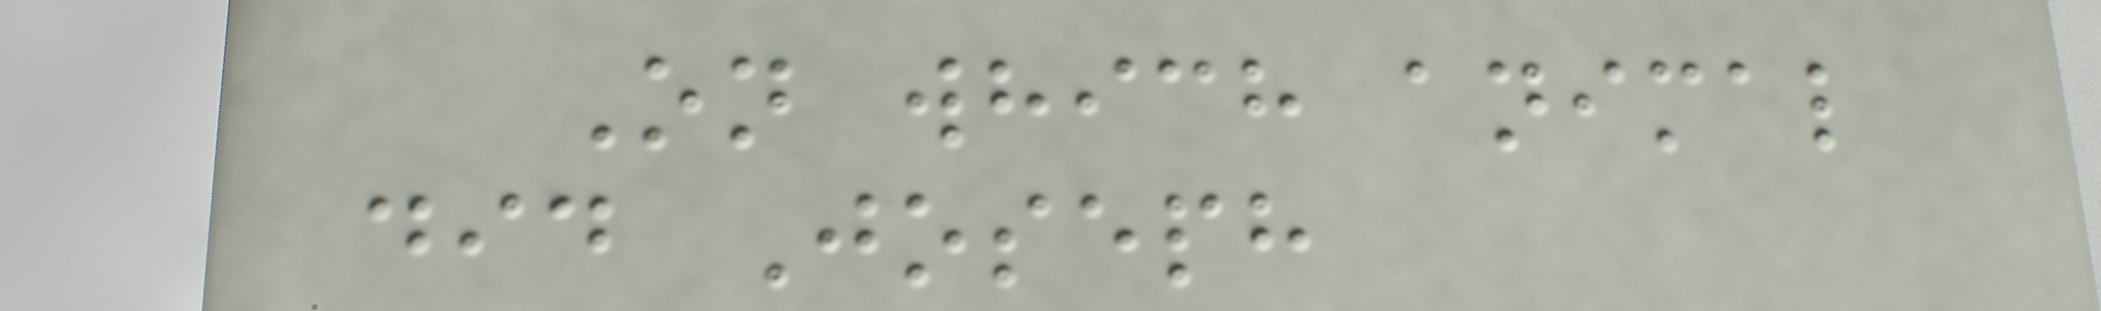On which animal
did Joseph
